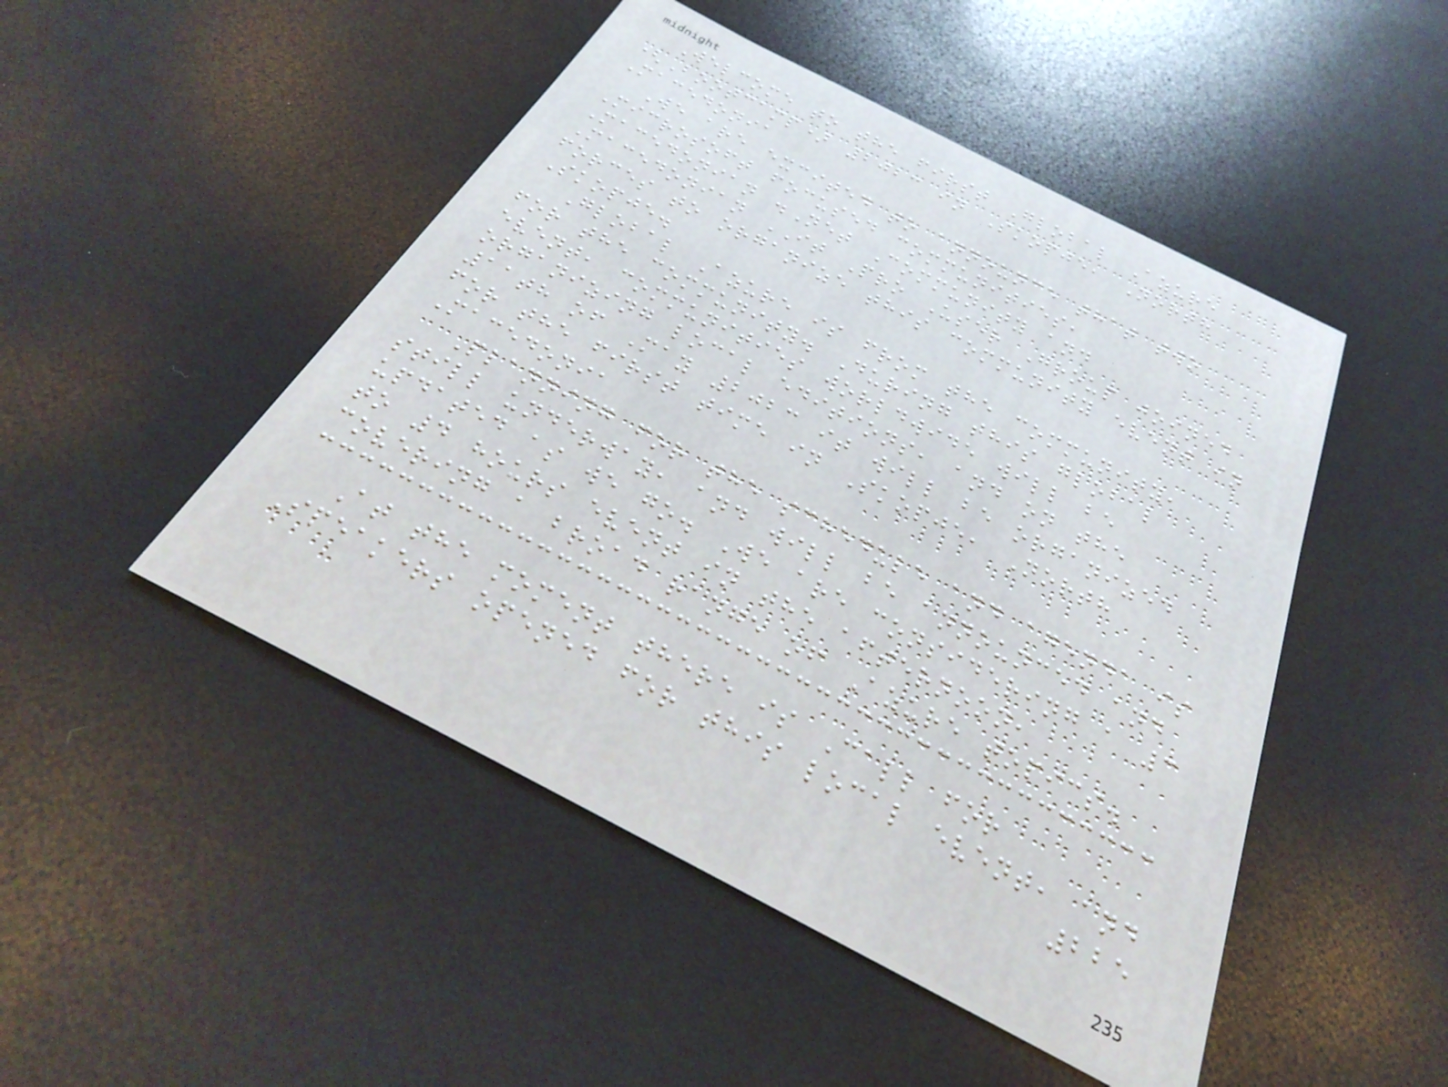Welcome to the first Global Azure
(Bootcamp) 2023 in Skopje, North
Macedonia
We are excited to announce that two
Microsoft focused communities,
Macedonian .Net Community and
Macedonian IT Pro User Group joined
forces to organize this community event in
Skopje.
Global Azure is from the community,
for the community. During this global
event, communities worldwide will be
organizing local editions, and on the
11th of May 2023 it will be organized
for the first time in Skopje, North
Macedonia
Planning for the schedule and agenda is
still underway, and will be announced and
updated as we go. We are considering a 3
to 4 hours event in the afternoon,
covering a broad range of Azure topics.
At the moment there is Call for
Speakers opened for this local event, and
225
